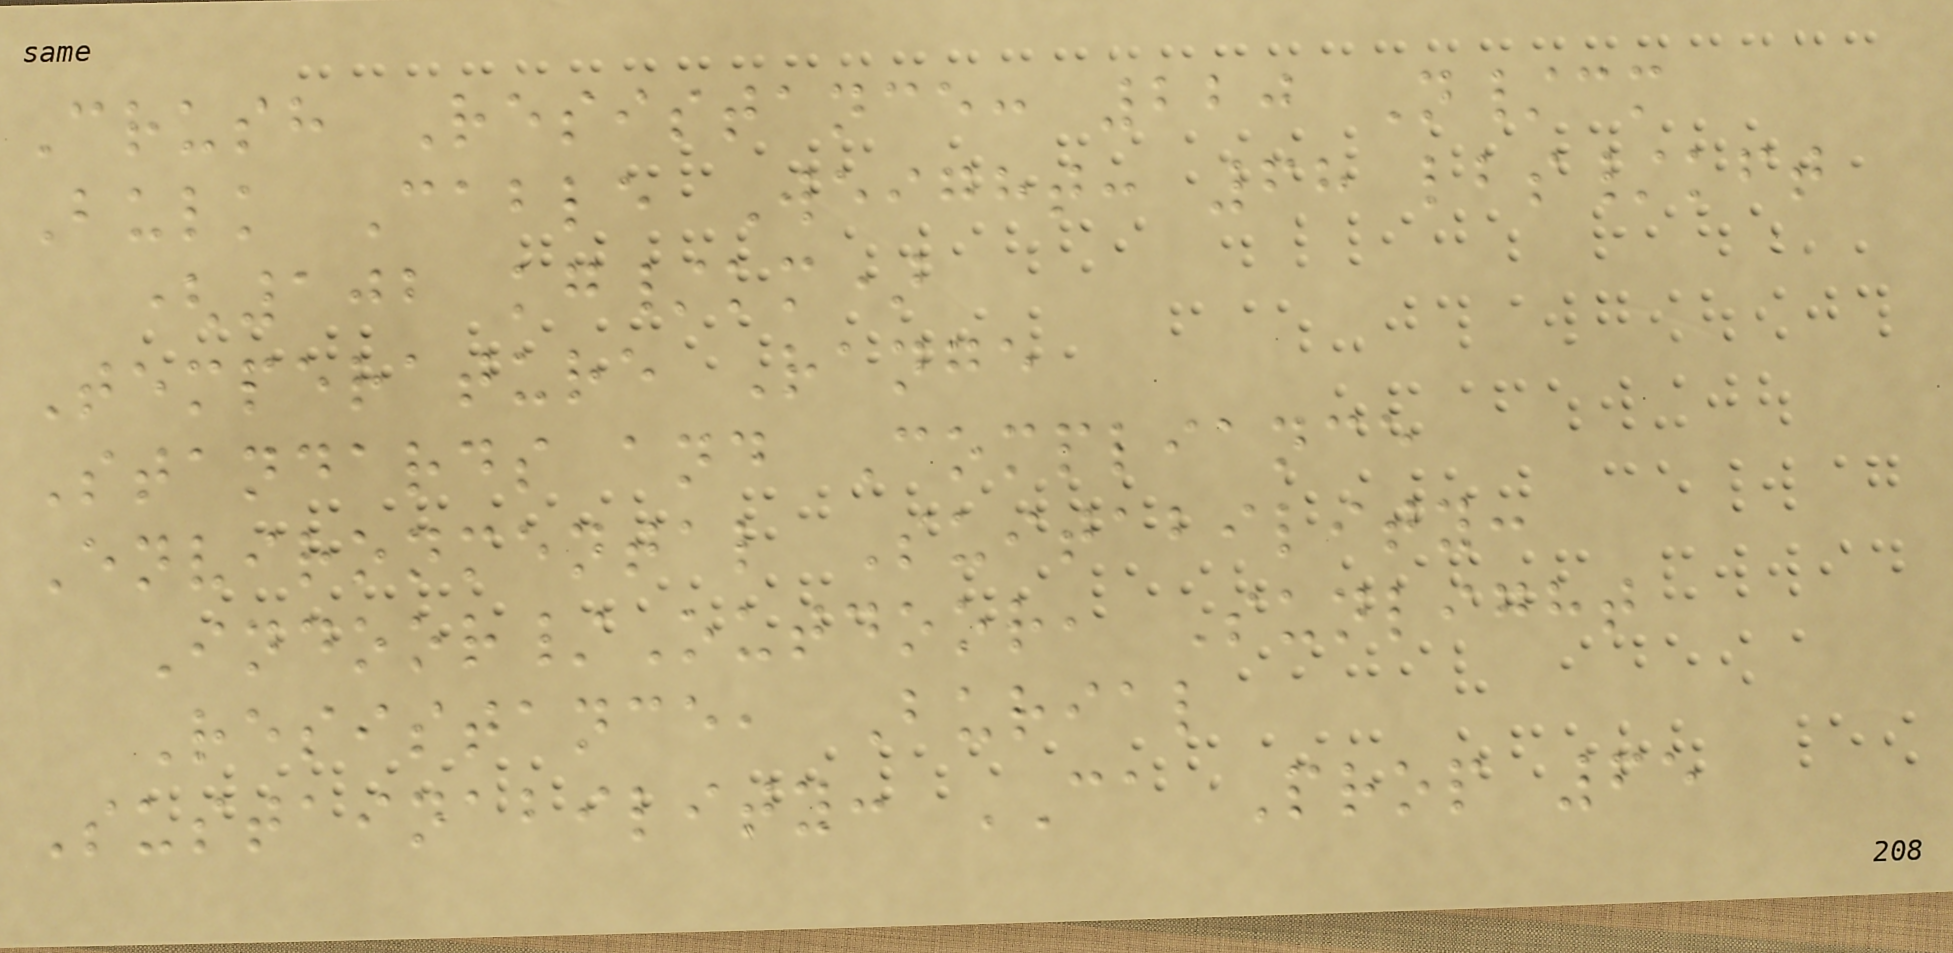Crush Resistance: 220 N/cm
Bulk Cable Weight: 68 lbs/kft
(102 kg/km)
Temperature Range
Standards and Compliance
Environmental Suitability:
Indoor/Outdoor, Sunlight
Resistance, Burial
Sustainability: CA Prop 65
